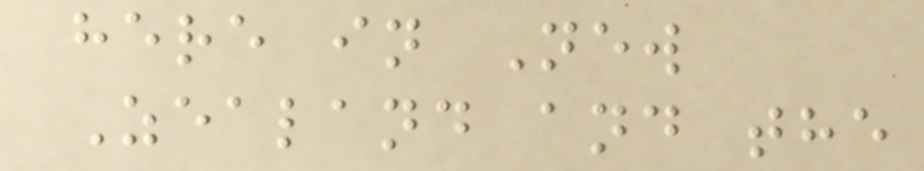here in New
Zealand and the
